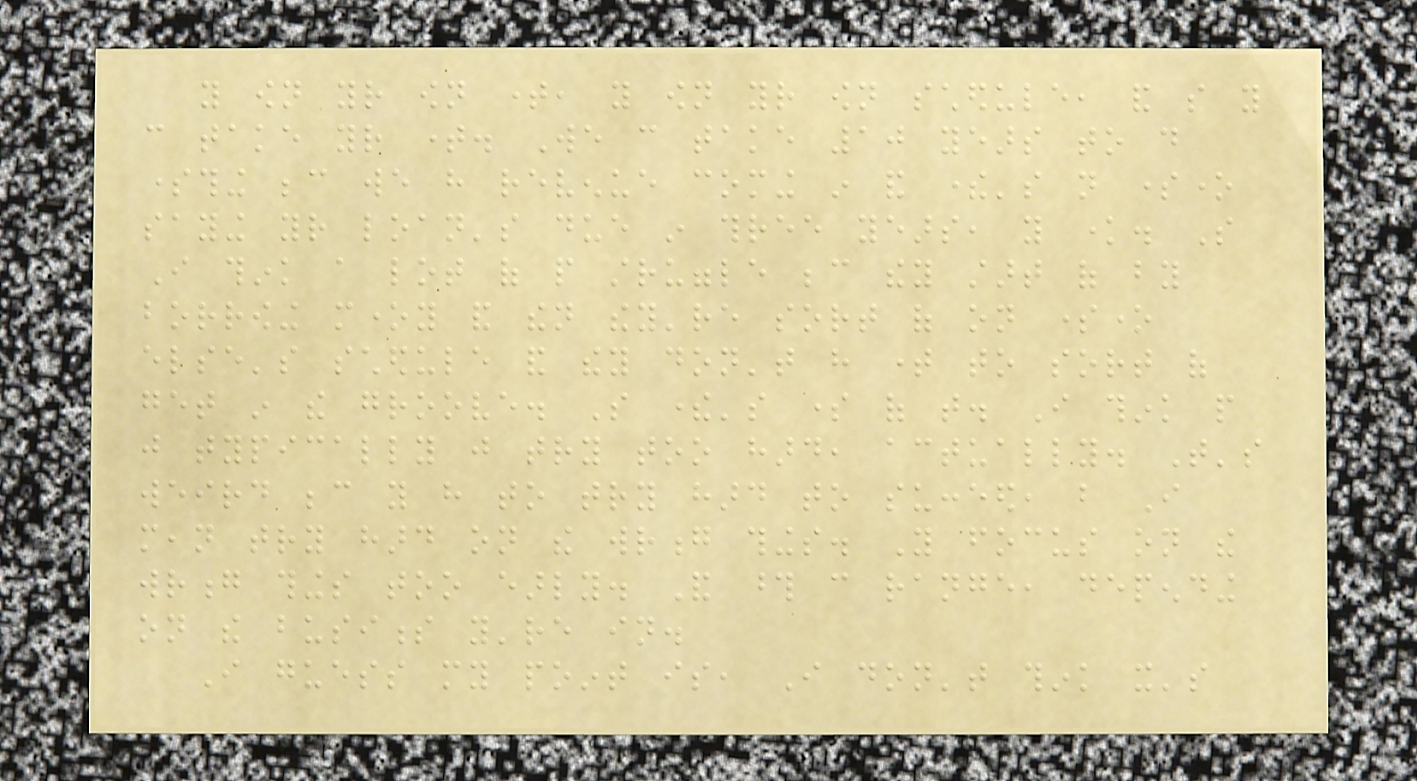you own your own time, you own your own schedule, and so you
can take your time. We can take 10 years to do
something because we have revenue coming in and there's not someone
saying your loan's due in three years, you know. So
I think a lot of people struggle because they start of by
borrowing money and then they're sort of on someone
else's schedule and they don't have time to sort of
get in the groove. So there's some of that. I think people
just typically just try too hard, actually. That's
weird because you have to try hard to succeed, but I
mean try hard on the wrong things. You focus on the
wrong things too early. And those can range, depending
on the business you're in.
I guess my point is, I don't think it's
